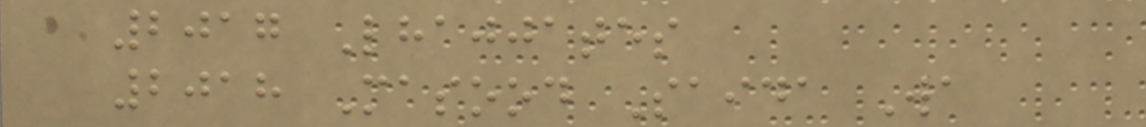2017 Lhajjates
2018 Masood Saida Wa
